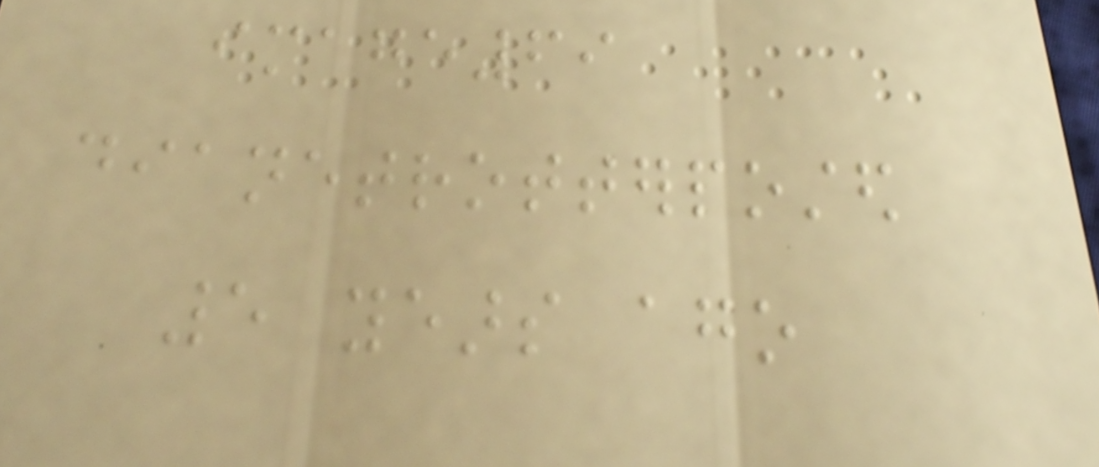image69
dianetrotterposted
5 years ago
